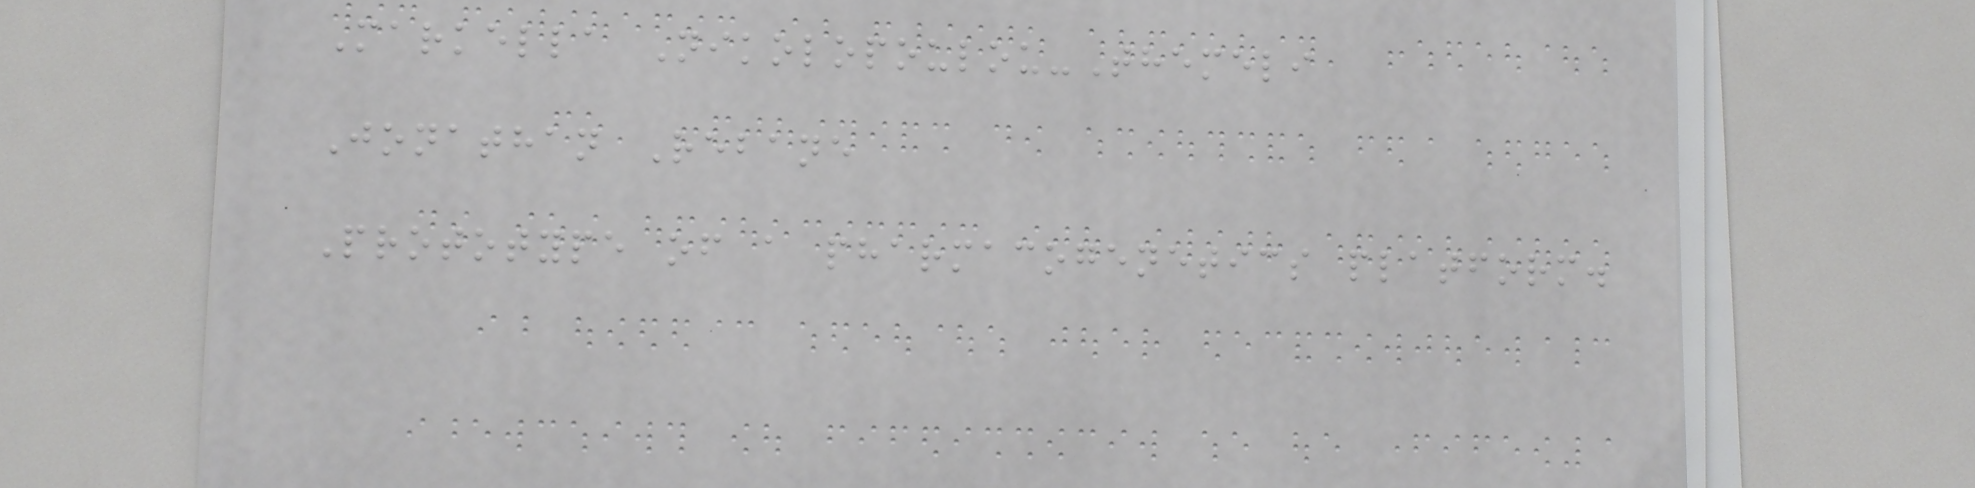Markella Nikolopoulou-Themeli
Jonathan Rebane
Prototype of a pharmacogenetics platform.
